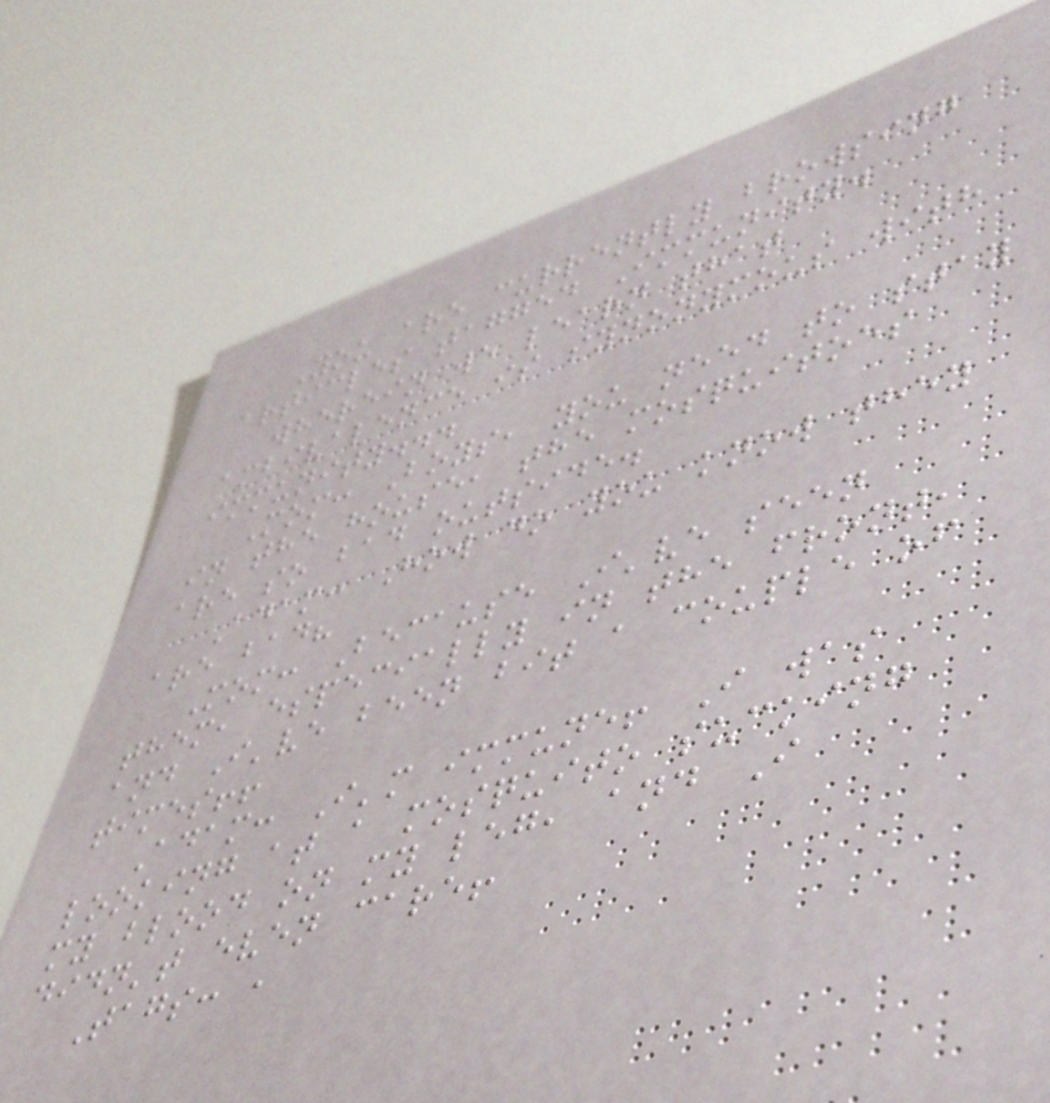You are currently browsing
articles tagged Immunity.
wherein we learn that
ambivalence is synonymous with
immunity...
Mom: Boys, you need to stay
in the house, the mosquitoes
are so bad outside.
Adam: How do you know they
are bad?
Mom: Because I've seen
them, especially in the front,
and I've been bit a couple of
times!!
Adam: I'm immune! I was
looking at a mosquito sucking
my blood on my leg, and I
didn't even care!
Tags: ,
